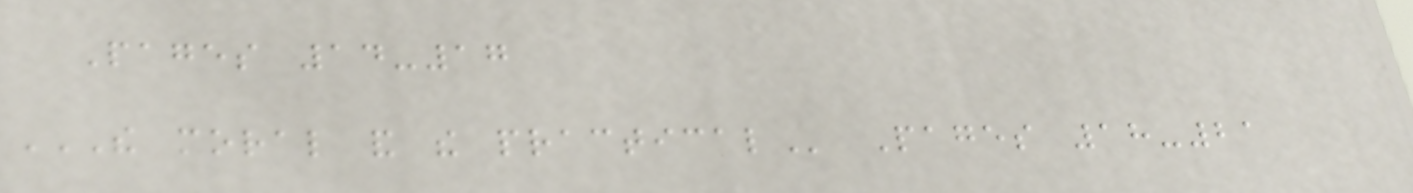Pages 14-17
THE MORAL AND THE PRACTICAL Pages 18-21
